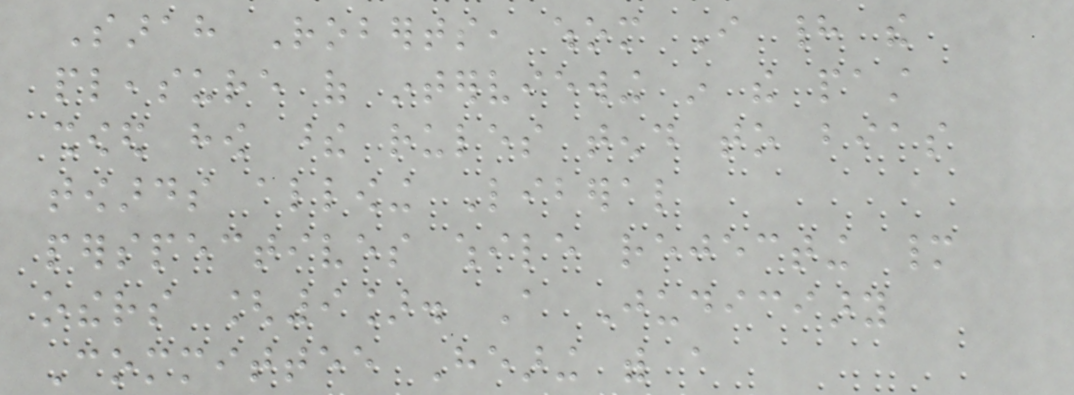Sarah Roberts, whom I had the
pleasure of interviewing in the past
showed how these rules tend to bias
towards allowing Liberal
perspectives while rejecting many
others [9]. A Judiciary
Committee Hearing with a
